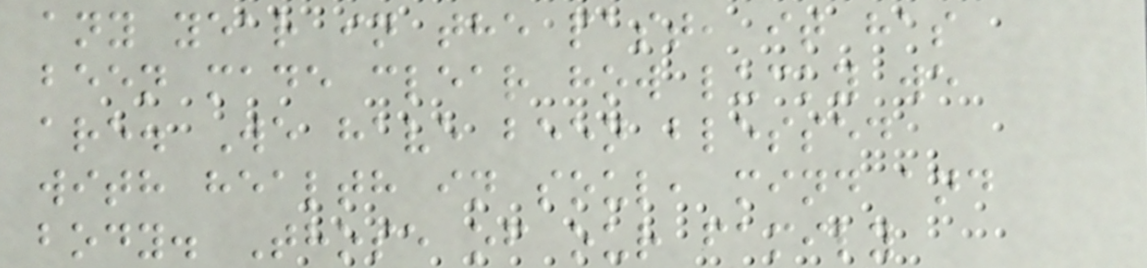any year in the past, it has
been made clear how lucky we
are. We have been blessed
with health in soul, mind and
body. Those of our family
